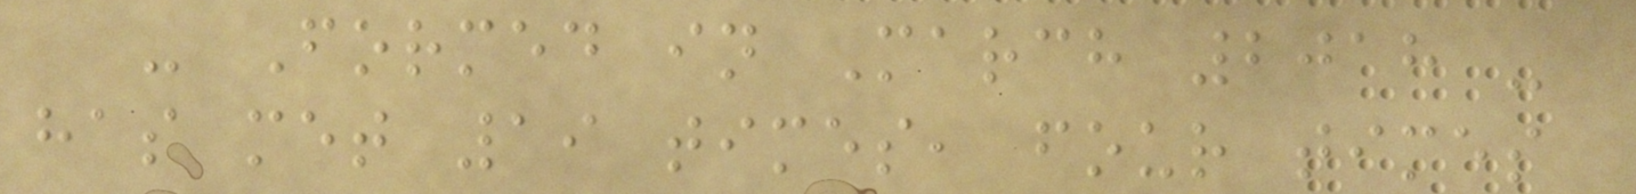- Formed in March 2018 -
has met 19 times, four times
